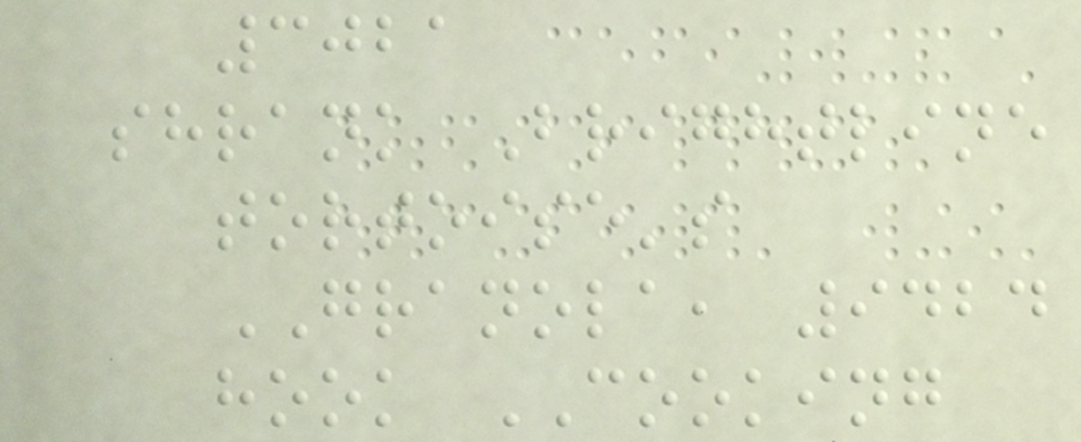3021
shrank Brightline
tortoise's
GRANOLA, 9424
hook COOKING
